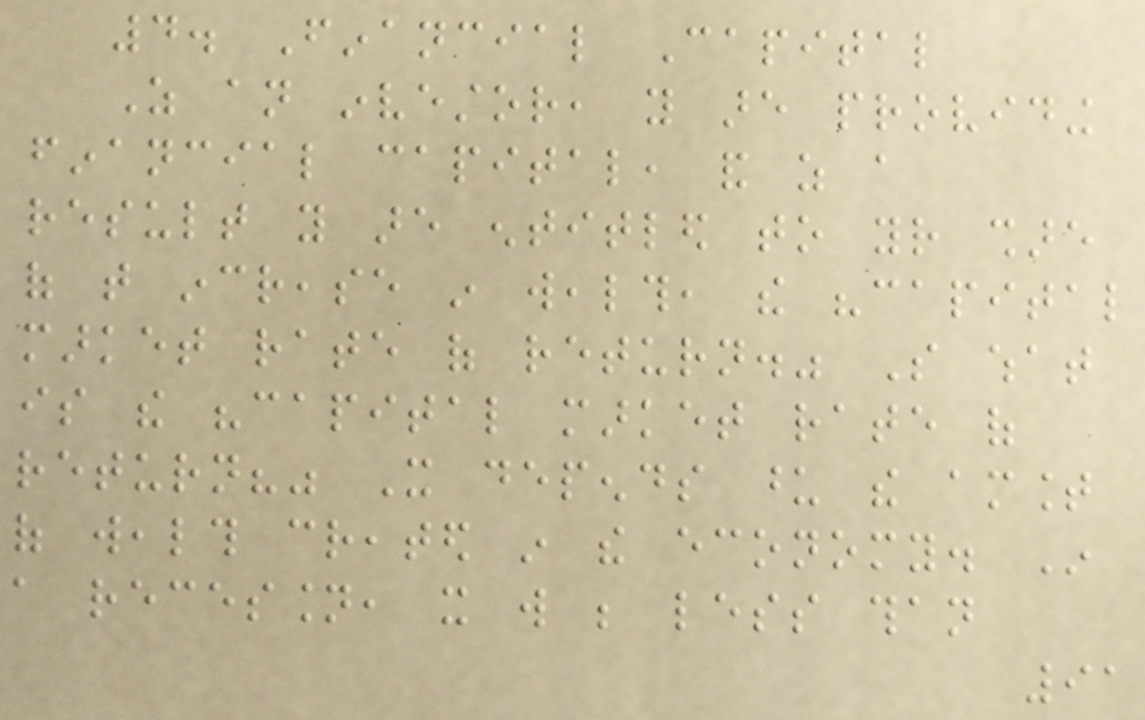4. Financial Capital
As an investor, you are providing
financial capital, and as a
result you are entitled to your share
of that increase in wealth, the "capital
market rate of return." So what
is the "capital market rate of
return?" It depends upon the amount
of wealth created in the economy. In
a recession, it will be less than
91
